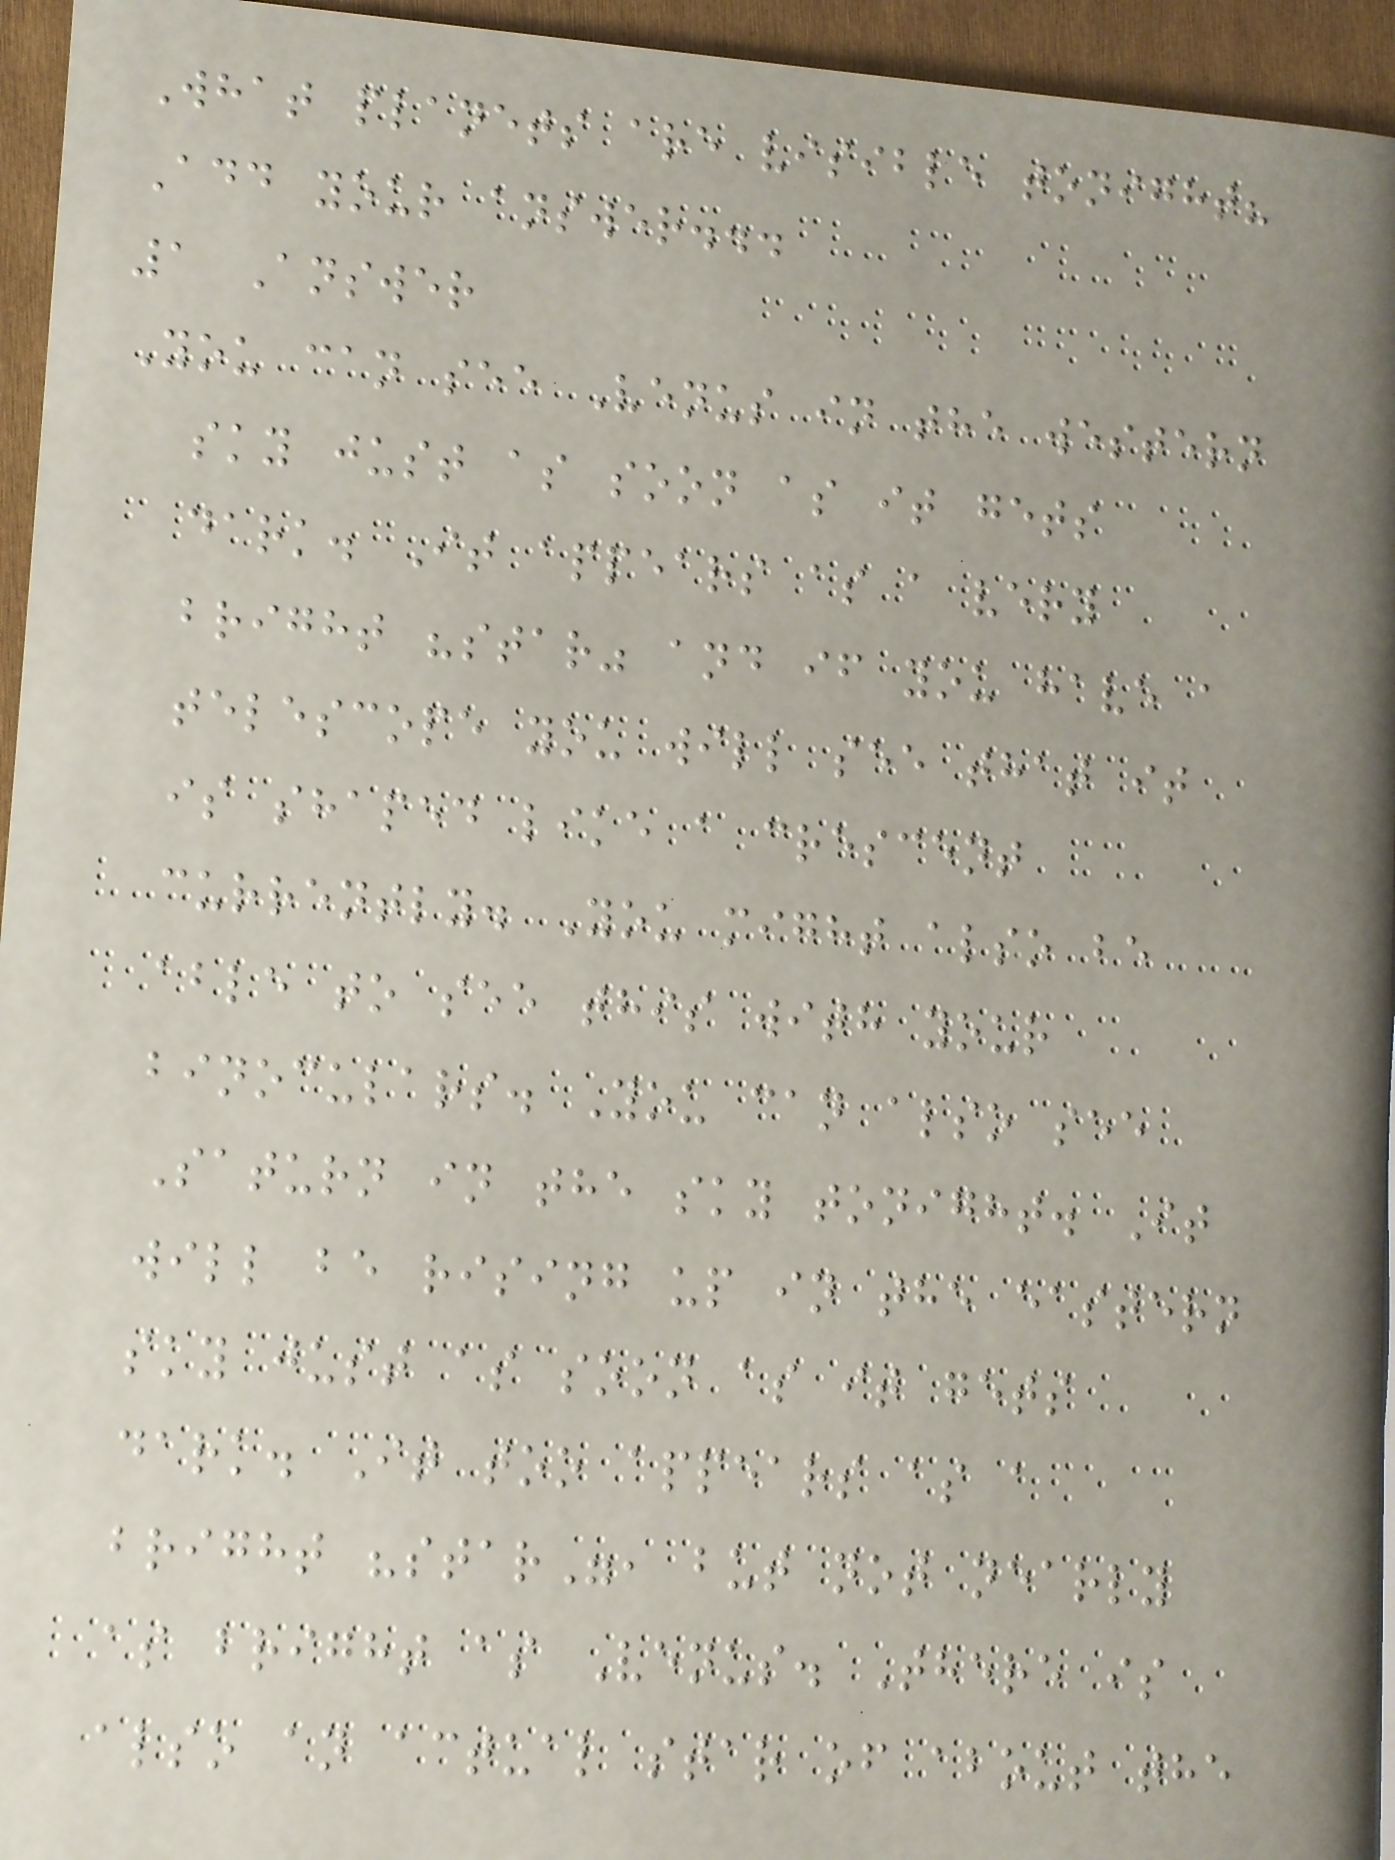What planets are visible tonight?
Add your answer...
1 Answer
You can see Venus in the western
sky just as soon as it gets
dark. It appears as a very
bright "star" and if you have a
telescope you will see that it
is shaped like a crescent
currently. You might also be
able to see this with your
binoculars. You can also see
Saturn in the sky tonight. It
will be rising up in the eastern
sky just as soon as it gets
dark. It too appears as a
bright "star", but not nearly
as bright as Venus. There is
also an actual star of about the
